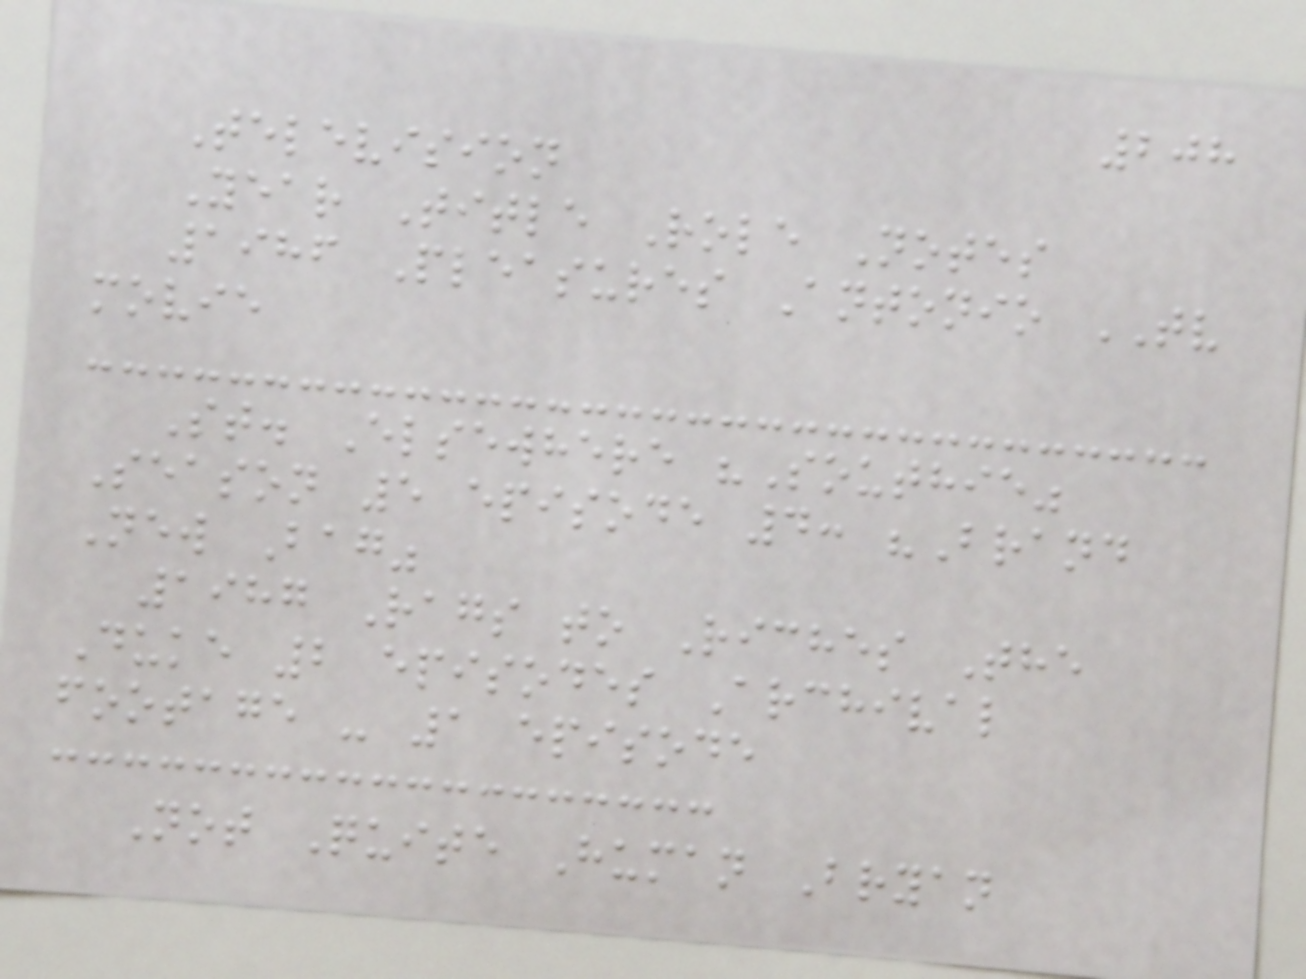208
Television
Year Title Role Notes
1986 Pleasures Antonio TV
movie
St. Elsewhere "Southie"
Season 5 episode 4: "Brand
New Bag"
1987 Rags to Riches The
Duke 2 episodes Archival
footage - 1 episode
Not Quite Human Bryan
